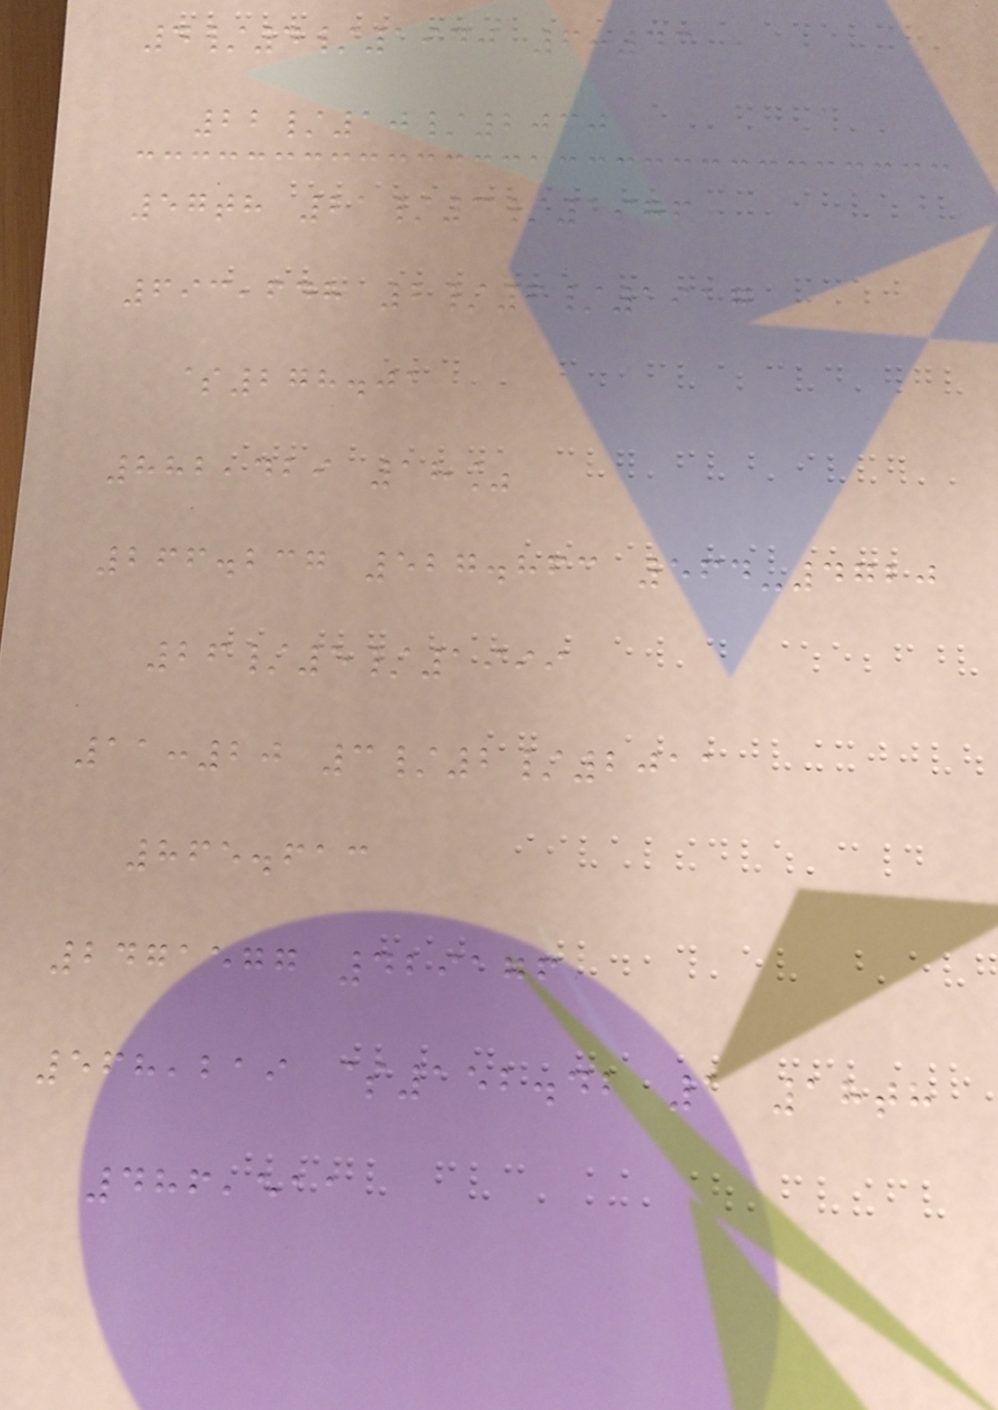4/4/1940 6:43
22/10/2030
57th 21/3/1976
693,648 2/6/1917
$278.01
882,429 18%
266.237 527.863 564-4720
26/5/1999
11:20 3/2/2011
865.613
2471577 429176
568,219 $152.42 1 18th
486,511
